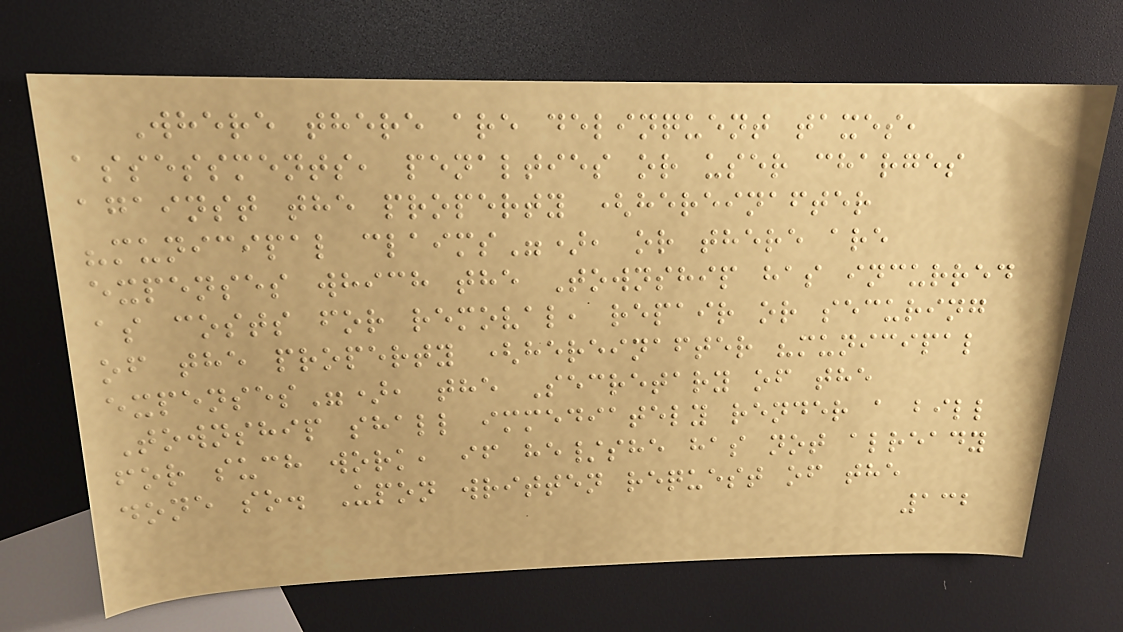Where there are delinquent taxes,
assessments, penalties or user charges
against the property (hereinafter
"municipal claims"), or there are
expenses which the Township has incurred
as costs for removal, repair or securing
of the property (hereinafter "municipal
expenses"), the Secretary of the
Township shall immediately render a bill
for such work, if he/she has not already
done so. Upon written request of the
132
